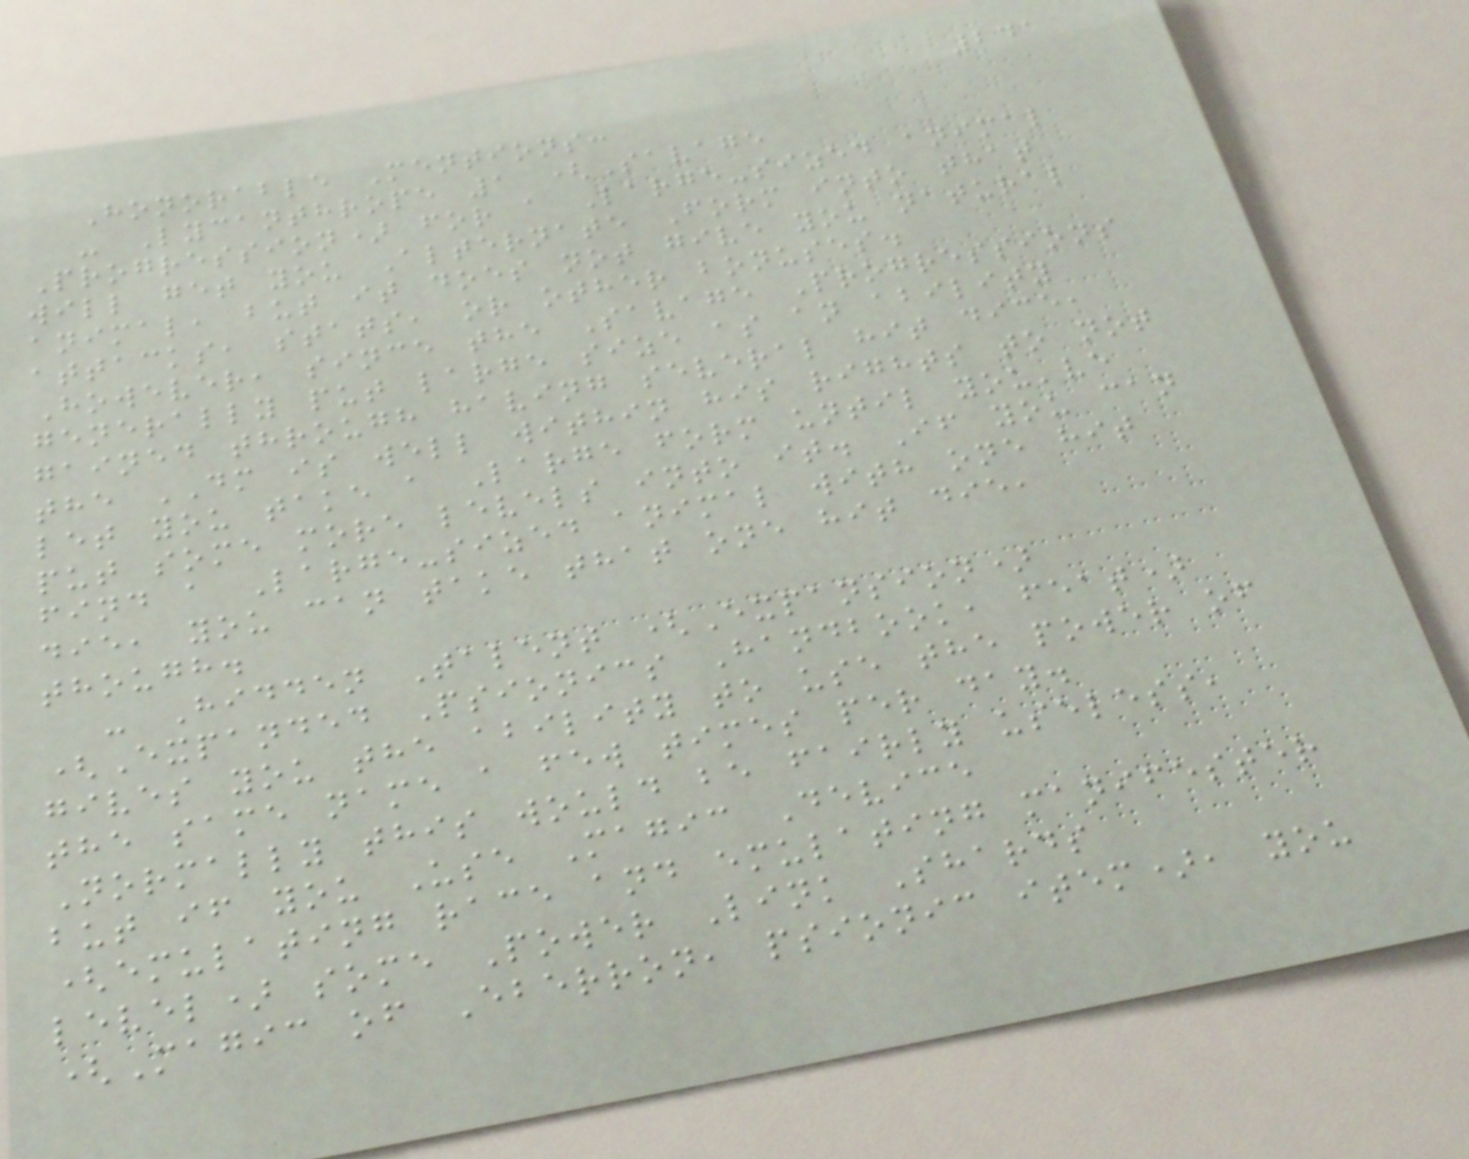241
Honorable Mentions:
- Lycanthrope 1 (Savage
Progression) for a Large-sized animal
will get you Alternate Form into that
animal, but it does not give you natural
attacks, stats, or other bonuses.
However, since the Savage Progressions
generally put large size as an ability
gained through having several hit dice,
the DM is well within his rights to not
let you take a Large form until you've
put some more levels into it. If you can
find a Large-sized animal with one hit
die, you can take that one hit die,
though.
- Hidden Talent (Expansion)
(Expanded Psionics Handbook, feat)
gives you the ability to use the power of
the same name a few times per day.
Normally this would be fairly useless,
but if you Use Magic Device
(emulating race and emulating manifester
level) some Power Link Shards
(Magic of Eberron, psionic item), you
